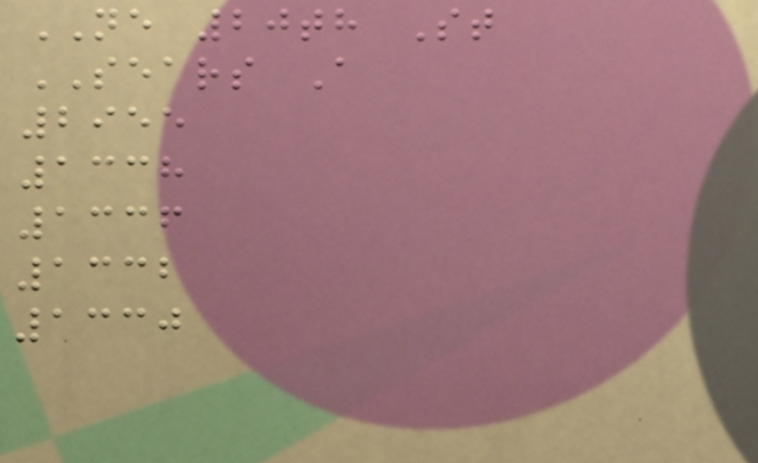NE 20th St
SEARS A
2955
1338
1336
1332
1330
